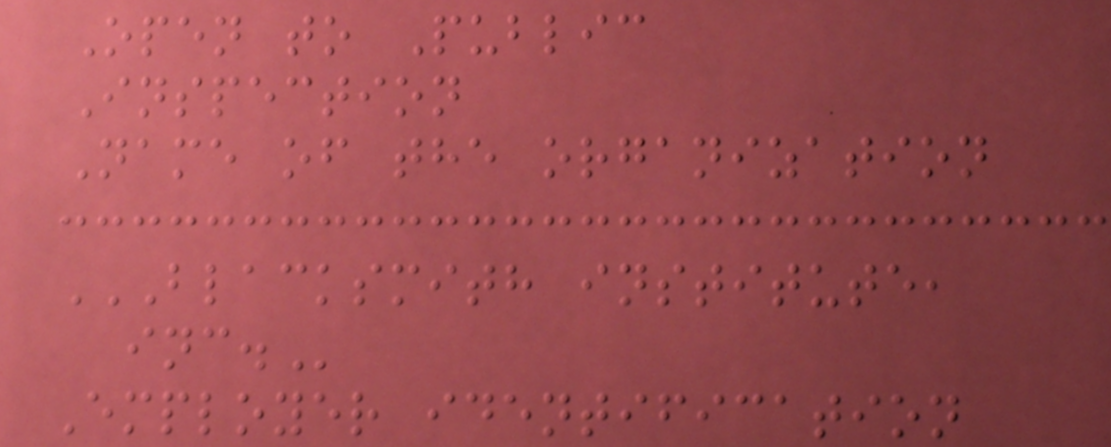Open to Public
Inspection
Name of the organization
BLACKSMITH INSTITUTE,
INC.
Employer identification
